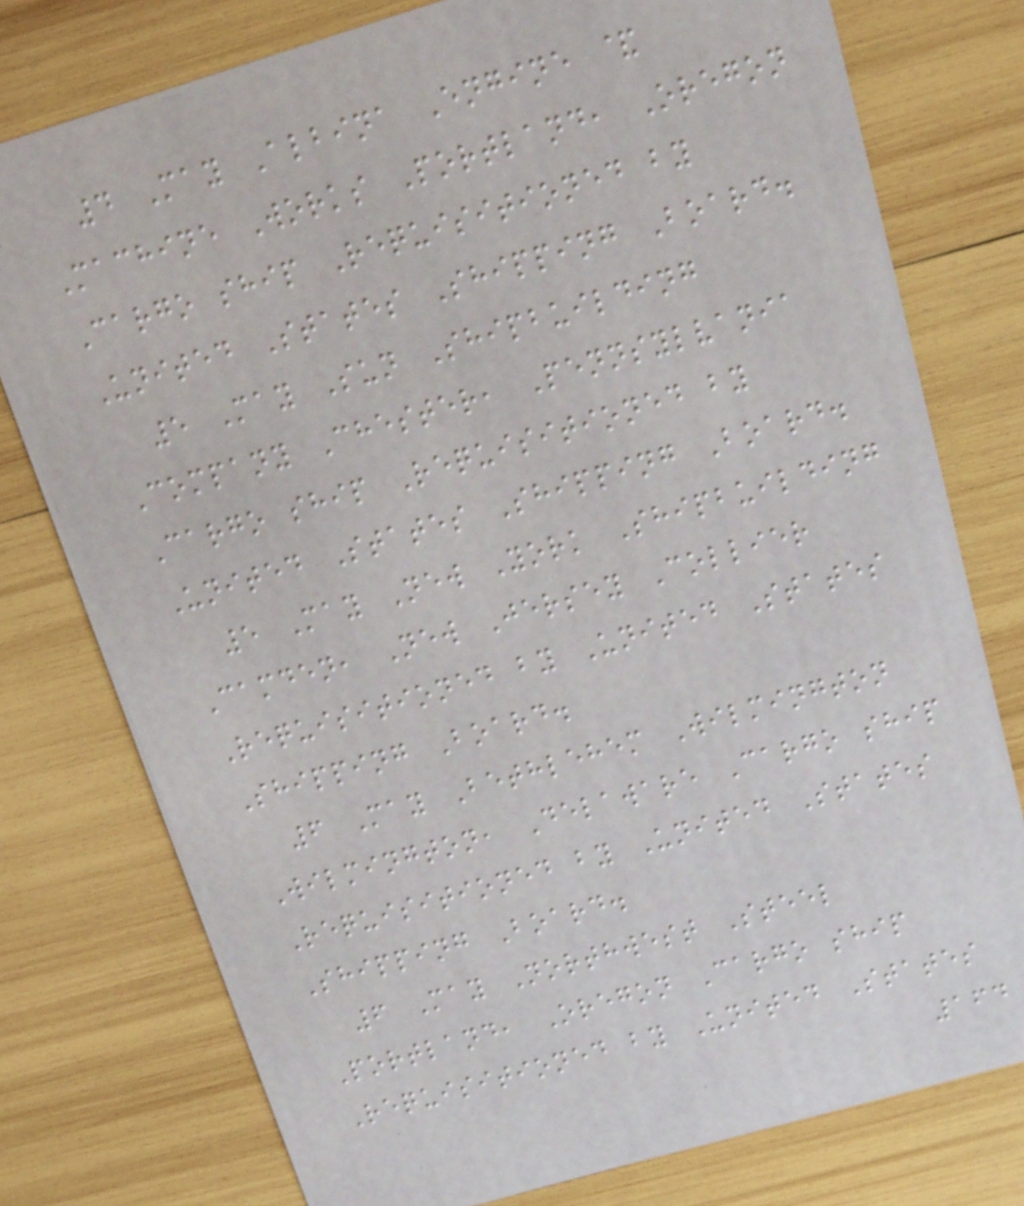4 May Albina Engine &
Machine Works Portland, Oregon
Cargo ship Requisitioned by
United States Shipping Board.
5 May Sun Shipbuilding
Company Chester, Pennsylvania
Cargo ship Requisitioned by
United States Shipping Board.
5 May New York Shipbuilding
Camden, New Jersey Collier
Requisitioned by United States
Shipping Board.
6 May Bethlehem Wilmington
Wilmington, Delaware Cargo ship
Requisitioned by United States
Shipping Board.
6 May Northwest Steel
Portland, Oregon Cargo ship
Requisitioned by United States
164
